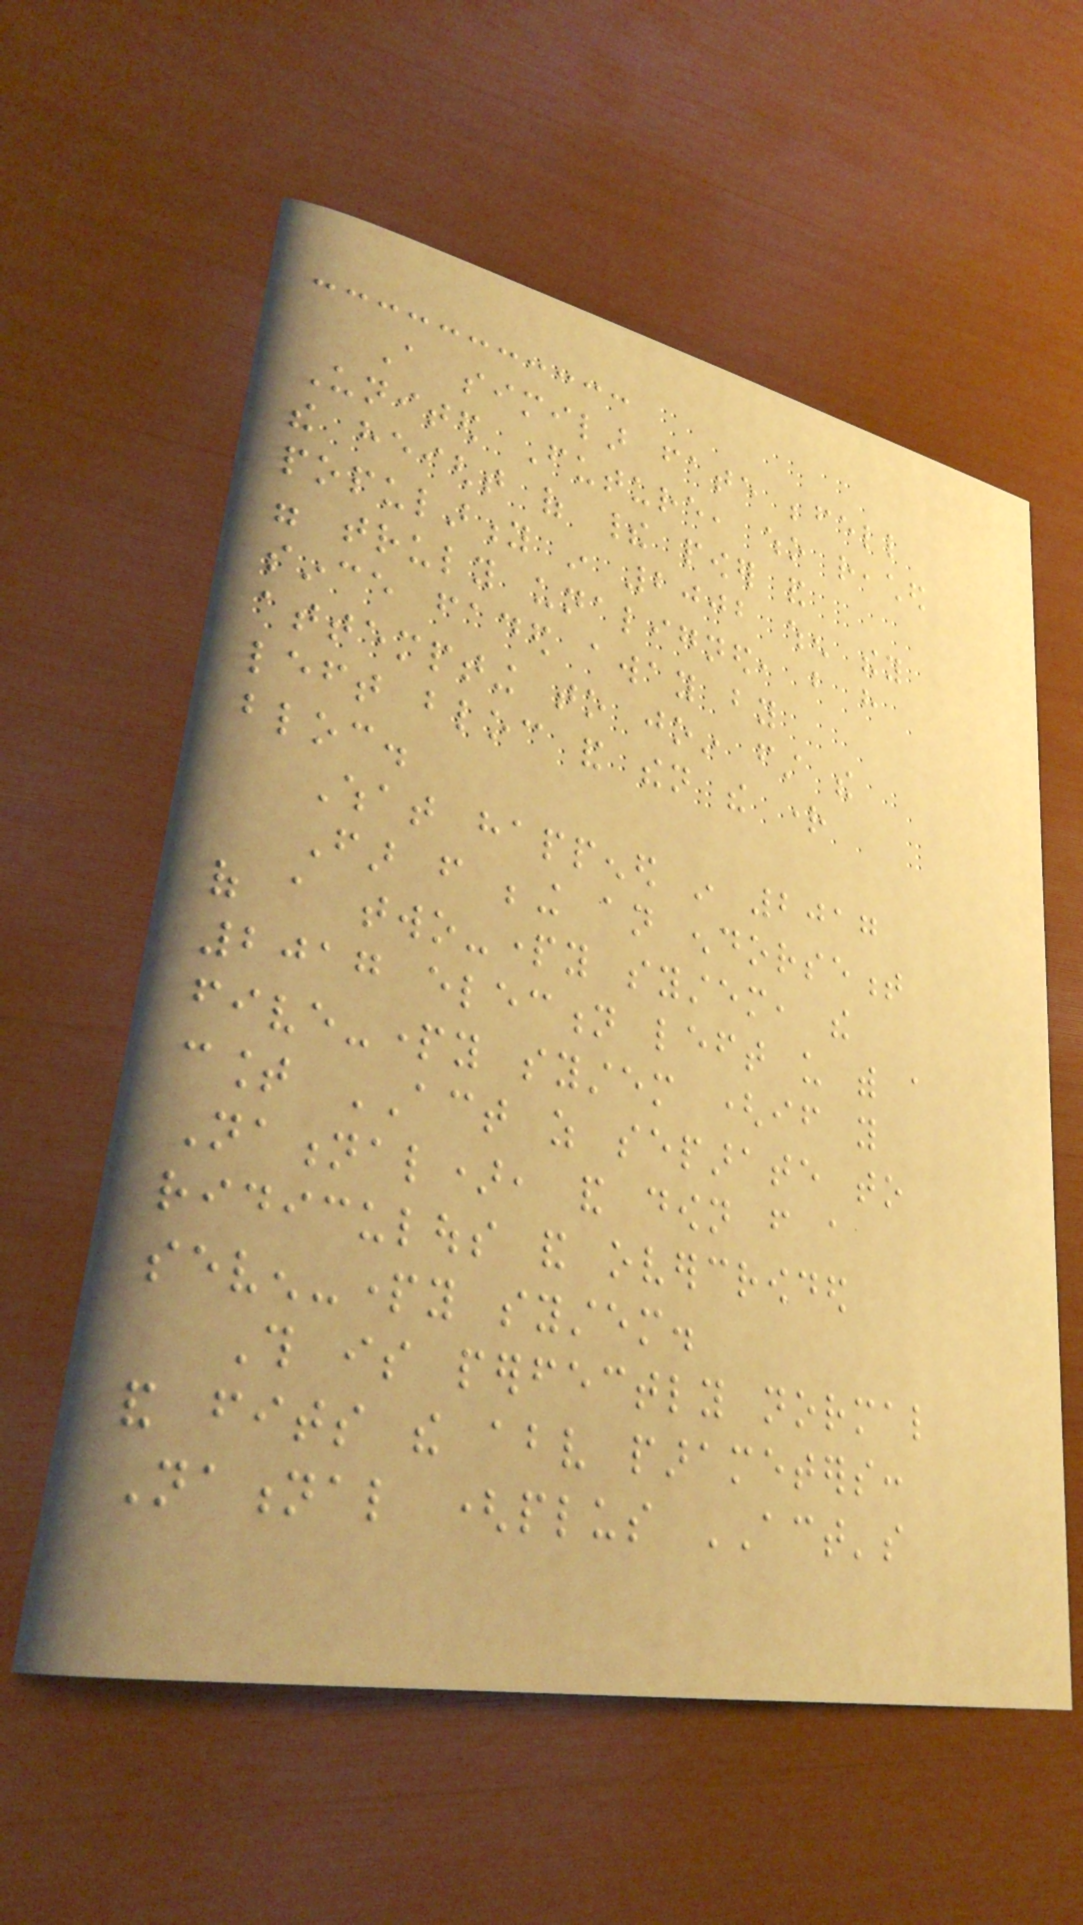A similar fate befell
United Future, who reached
the height of their power and
popularity in 2002 when they
were truly unaligned, but have
since faded away by
attempting to join first the
left bloc and then the right
bloc.
What happened in 2017
Far from being an endorsement
of a two-party system, the
2017 election left us with a
five-party system (if you
count ACT as separate to
National), and down from a
ridiculous and overcrowded
seven-party system.
This is perfectly normal
and fits the above parameters:
National (plus ACT's
